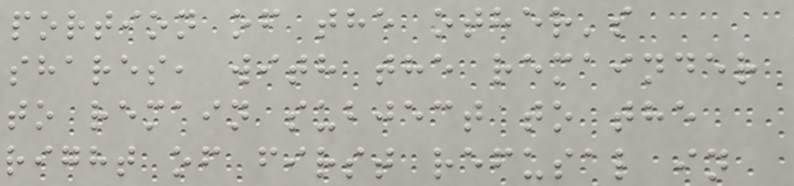portion of the other's
shares, with the remainder
to remain subject to the
right of first refusal in
